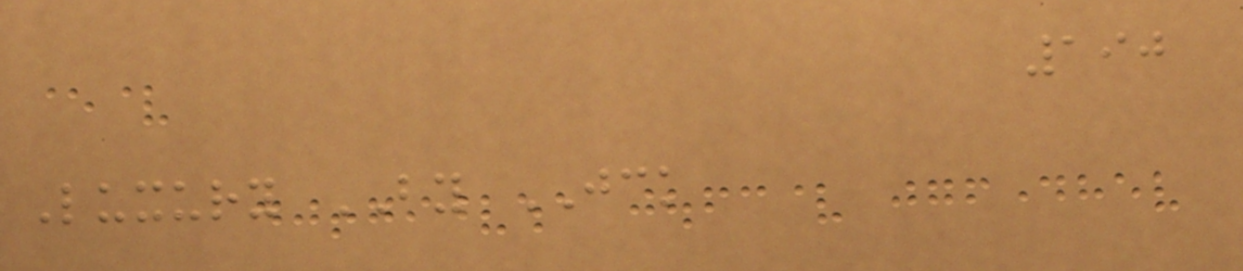190
Luxury BY JCK
